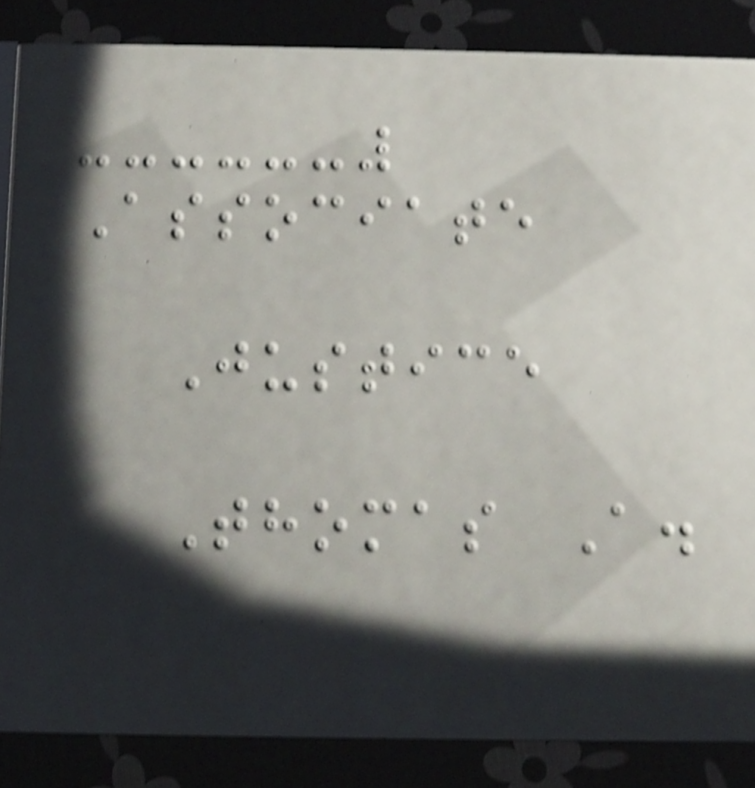Associate
Justice
Thomas A.
